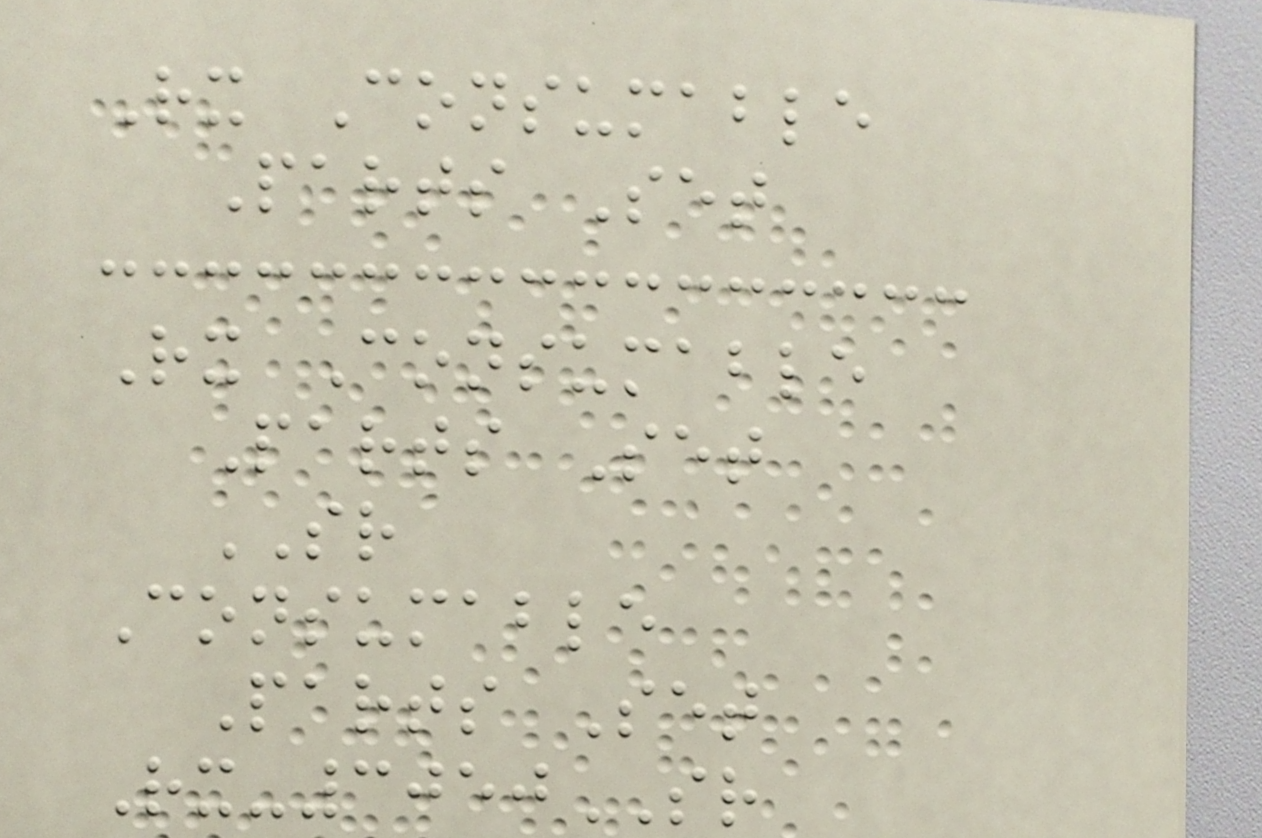Rx Consumable
Parts Set
Rx Consumable
Parts Set
SR
Consumable
Parts Set
Rx-3050SR
